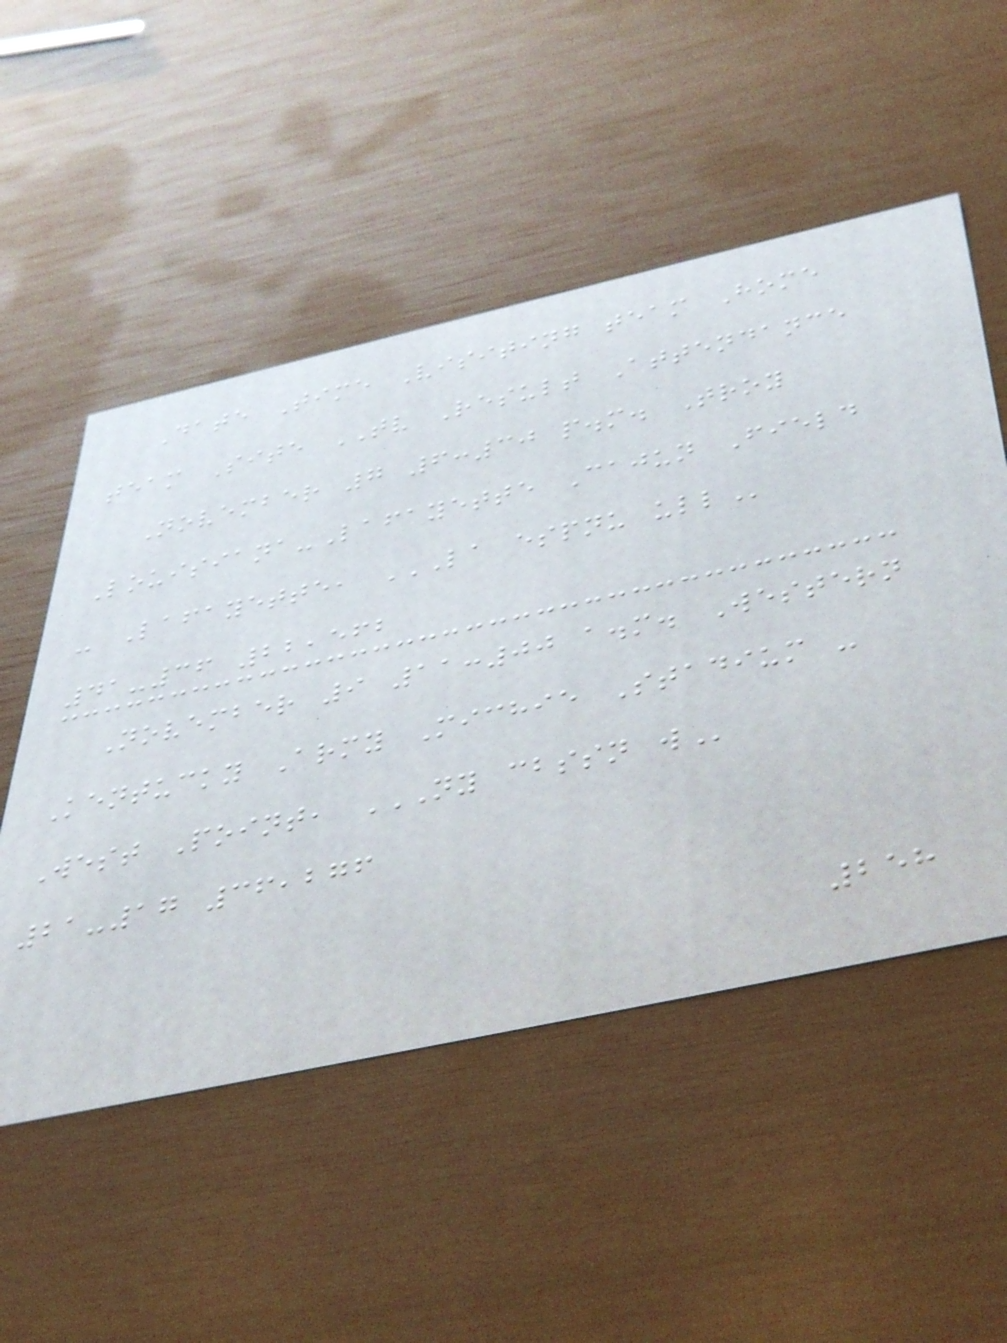Date Time Visiting team Home
team Site TV Result Attendance
November 7 6:30 p.m. Troy
Louisiana-Lafayette Cajun Field
- Lafayette, LA ESPNU ULL
41-36 22,562
November 9 11:00 a.m. Western
Kentucky Army Michie Stadium -
West Point, NY CBSSN W
21-17 36,276
258
